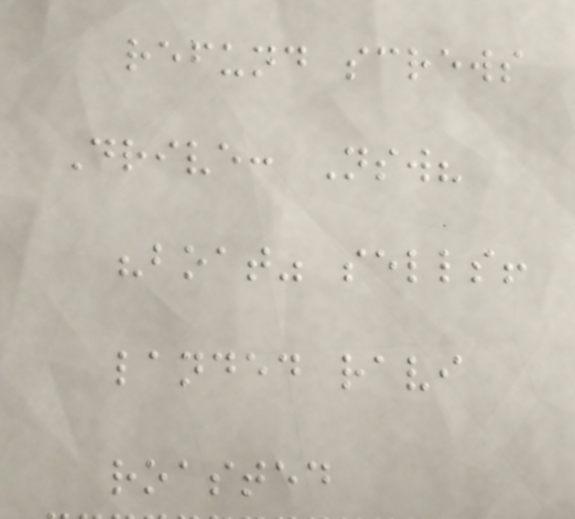refund screws
Drive: Nsw?
"boat" sells!
landed ravi
roasted
